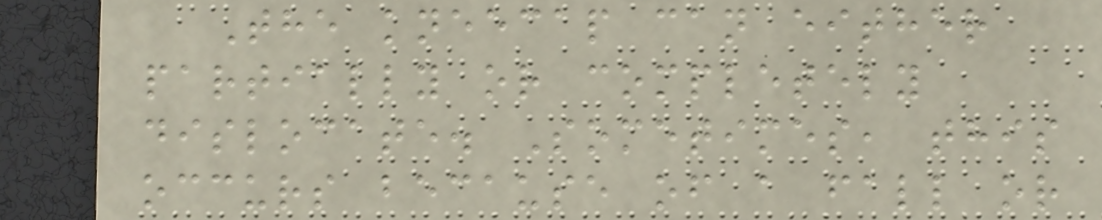The kneecap can either
partially or completely
dislocate. Sometimes, this
occurs because of a fall or
